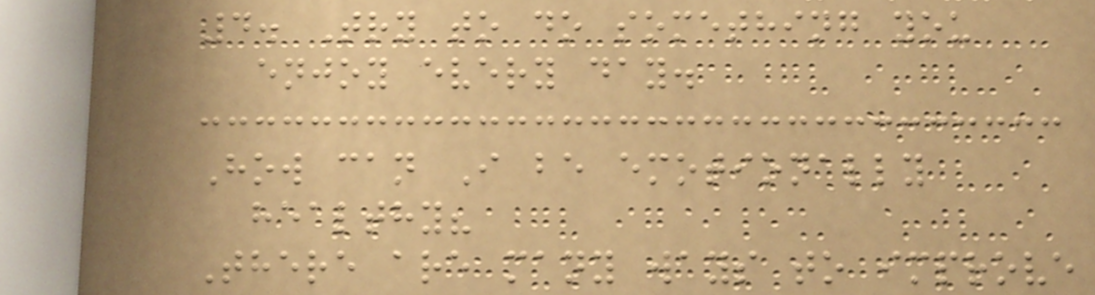4. Try to do something you
enjoy every day.
How can I be emotionally
healthy?
There are many ways to improve
